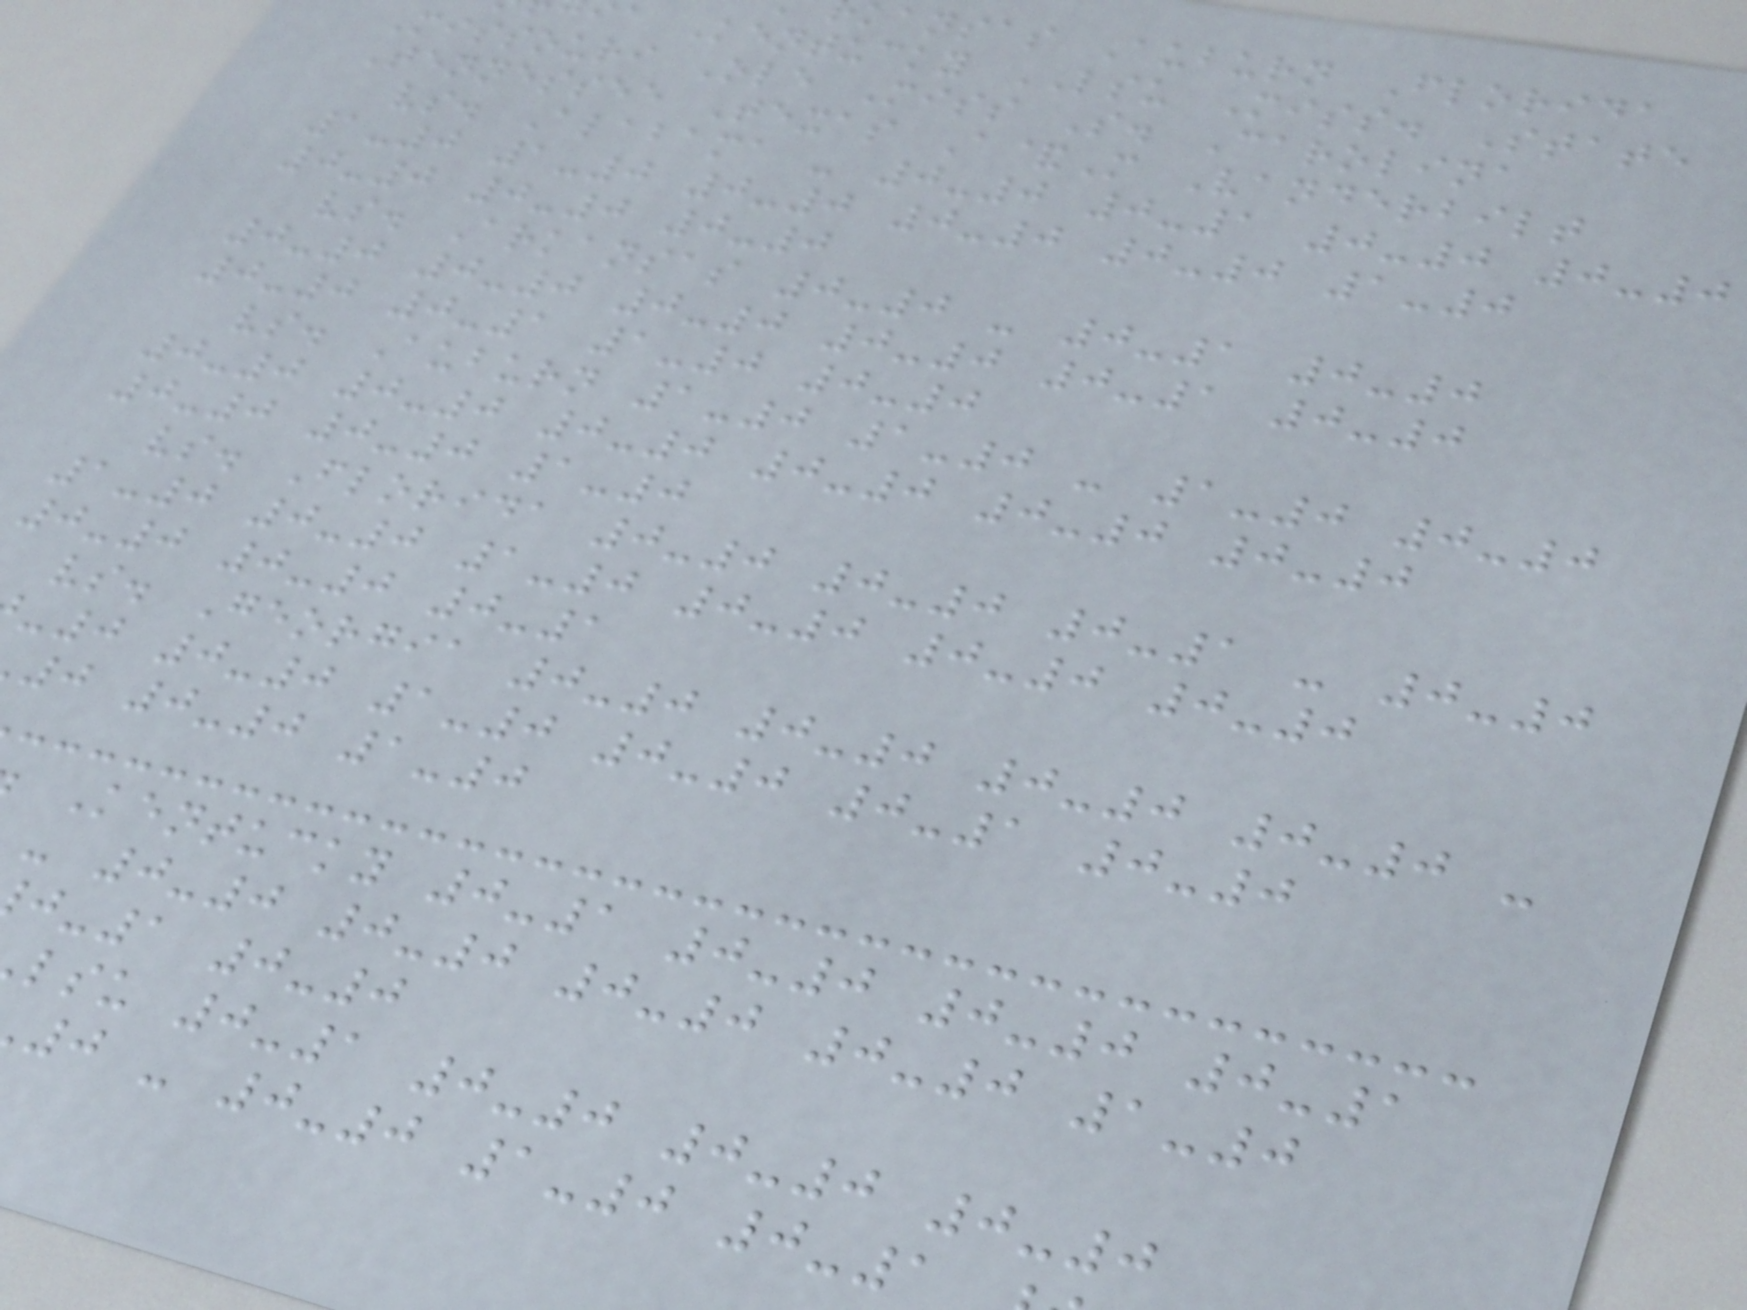kansas Auburn Florida
a Kentucky LSU Miss. State
Missouri Ole Miss S. Carolina
Tennessee Texas A&M Vanderbilt
vs. Alabama - 0-0 0-1 0-0 0-0
1-0 1-0 0-0 0-0 0-0 1-0
0-0 0-0 0-0
vs. Arkansas 0-0 - 0-1 0-0
0-0 0-0 0-0 0-0 0-1 0-0
0-0 0-1 1-0 0-0
vs. Auburn 1-0 1-0 - 1-0 0-0
0-0 0-0 0-0 0-0 0-0 0-0
0-0 0-0 1-0
vs. Florida 0-0 0-0 0-1 - 0-0
1-0 0-0 1-0 0-0 0-0 0-0
0-0 0-0 0-1
vs. Georgia 0-0 0-0 0-0 0-0 -
-0 0-0 1-0 0-0 0-1 0-0
0 0-0 1-0
Kentucky 0-1 0-0 0-0 0-1
- 0-0 0-0 0-0 0-0 1-0
-1 0-0
lsu 0-1 0-0 0-0 0-0
0 - 0-0 1-0 0-1
